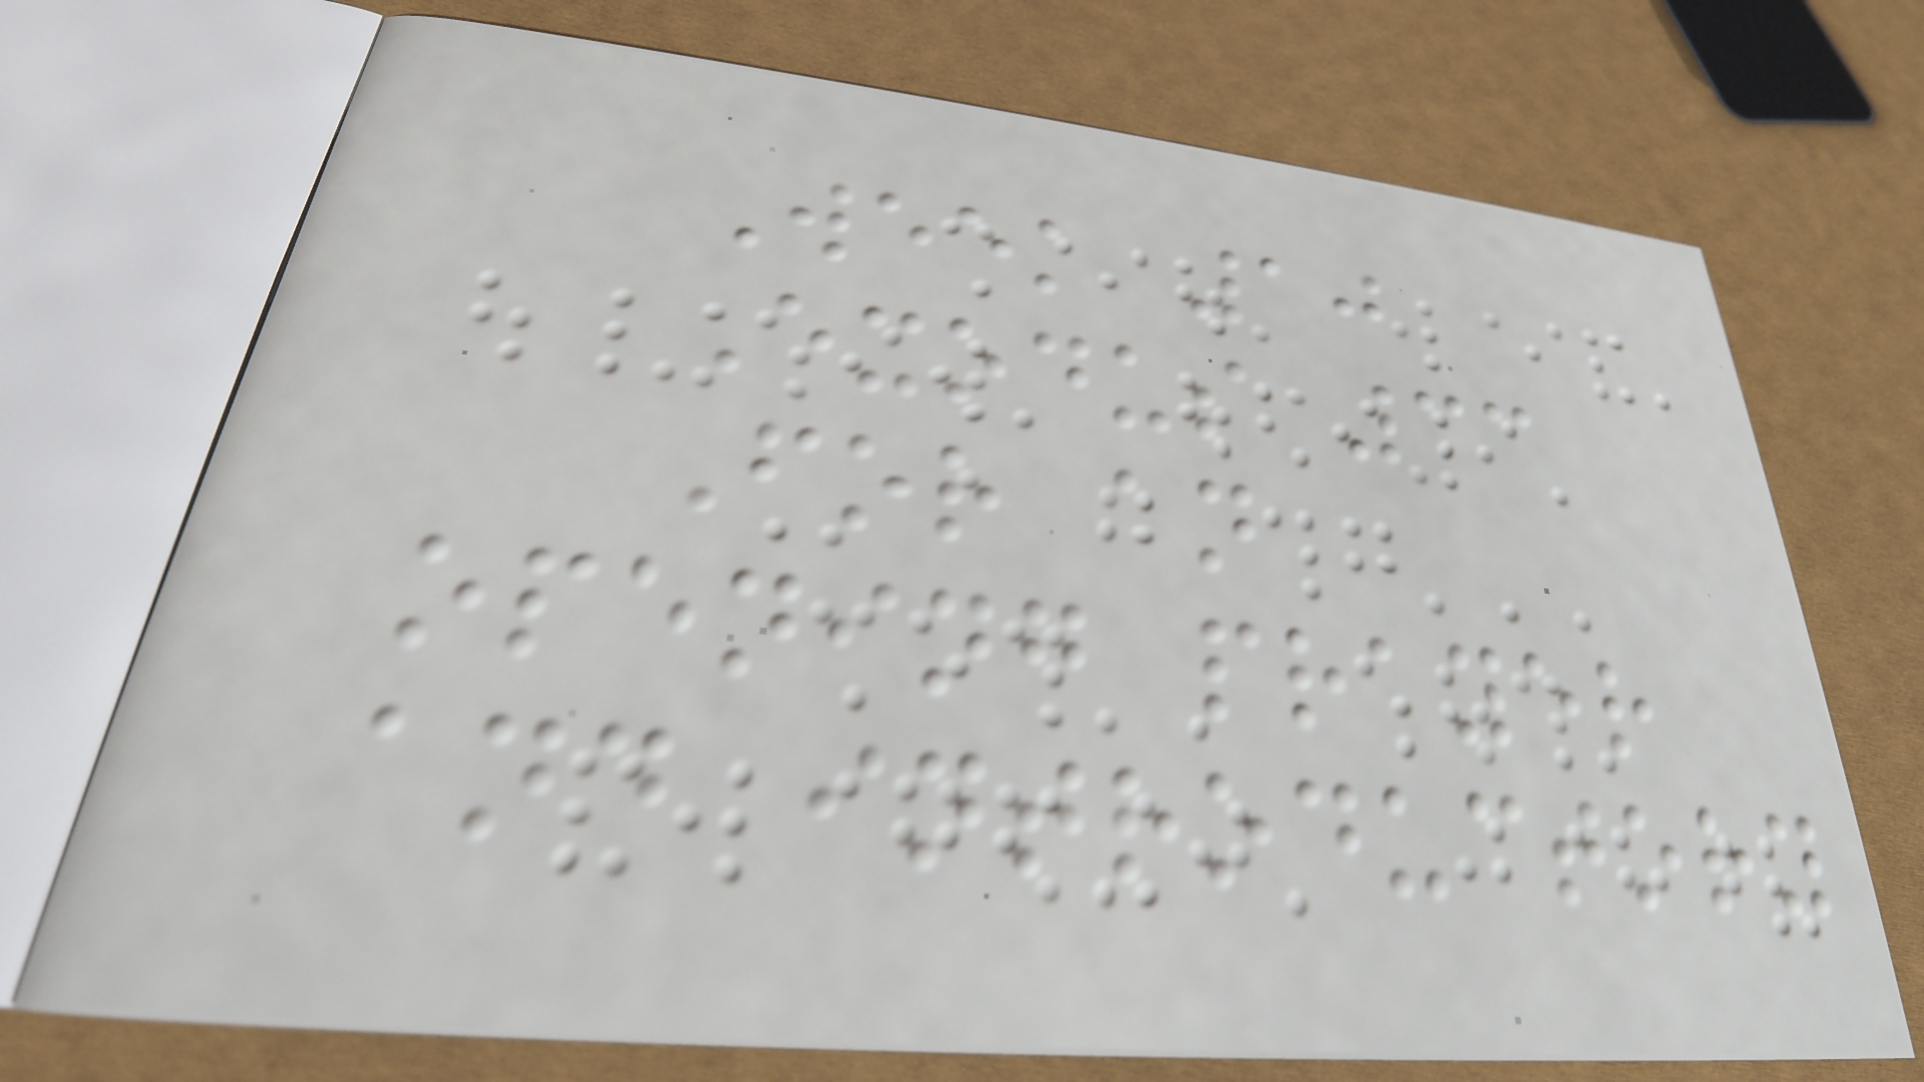Week 10
Exodus 33
For an
opening prayer
and introductory
